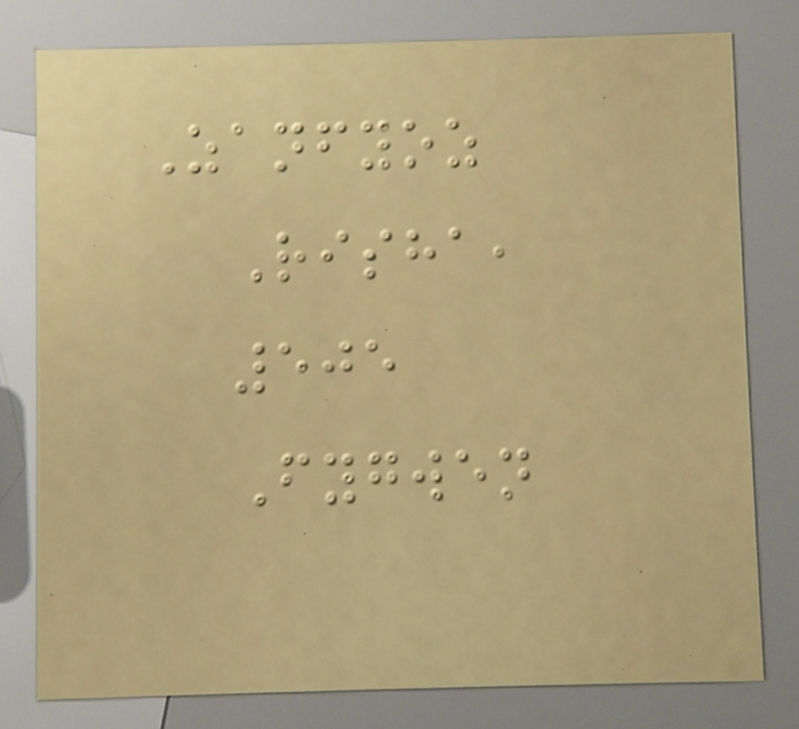Zanfyoz
Risha,
505
Fygwen
